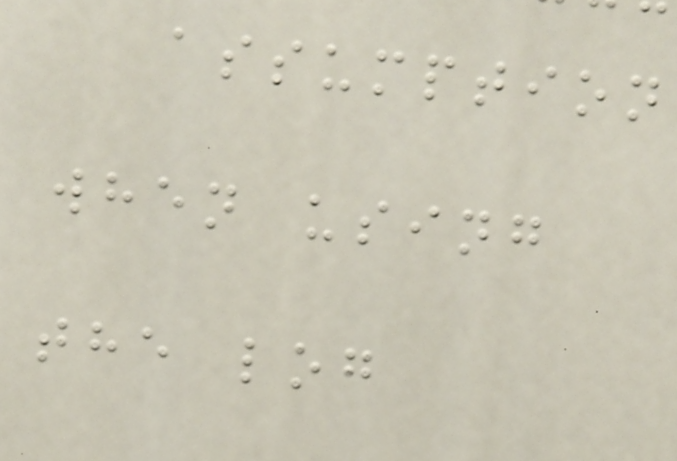assumption
when using
the log
